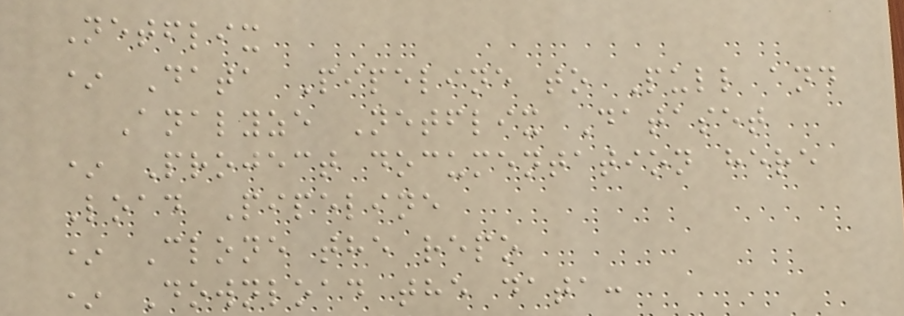Netflix
* Data Pipeline to Pull and
Analyze Netflix Dataset
* Project documentation here
Load Pipeline
* Clone the repo
* Download the data:
